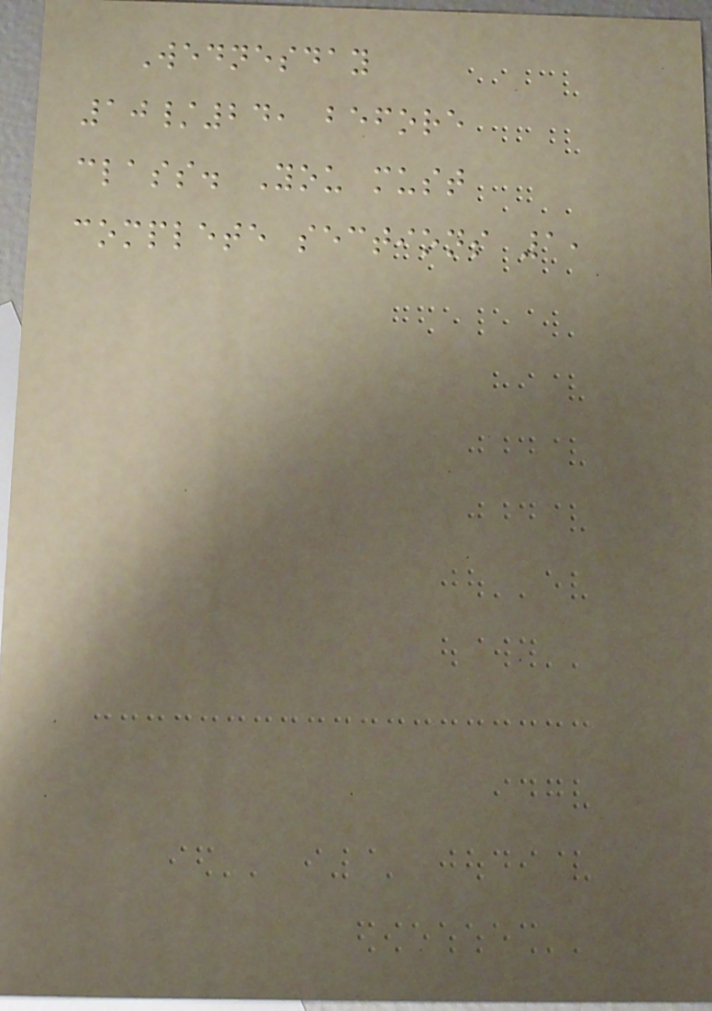Wednesday
10/24, before
class. You must
complete sections 1,
